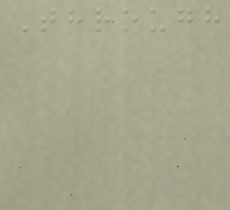Through
